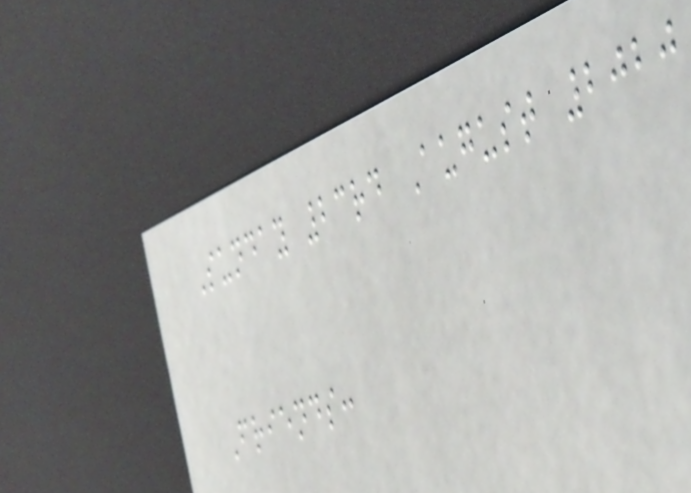Sunday 23rd August 2020
Friends:
